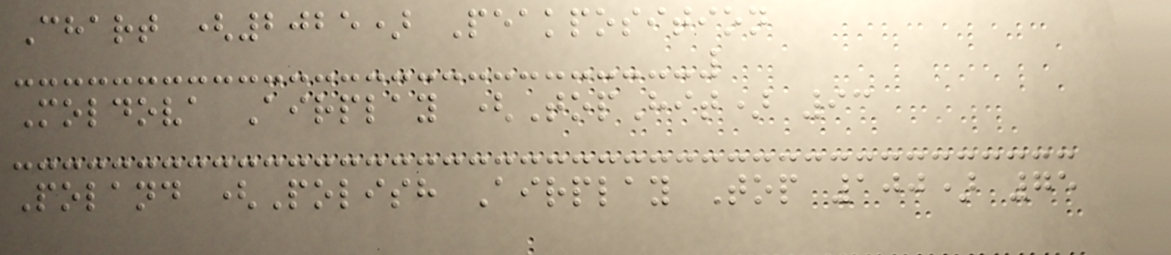Chart (2025) Peakposition
Moldova Airplay (TopHit) 93
Poland (Polish Airplay Top 100) 75
